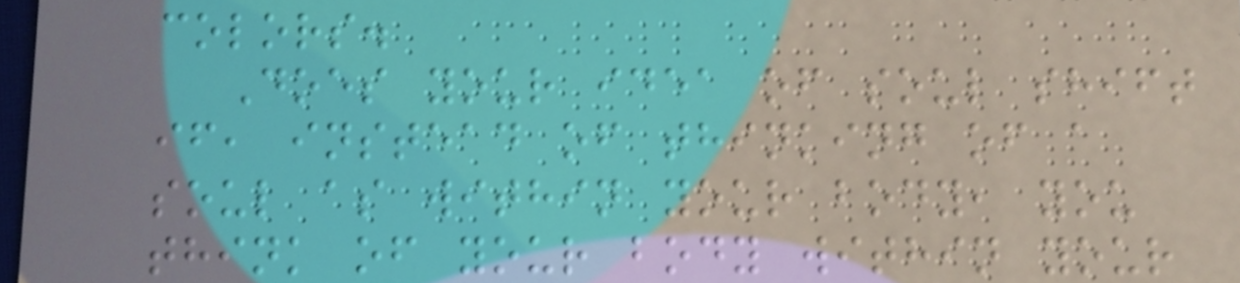colors.
Does your idea of soul shift
if, instead of thinking of a
soul as within your body, you
think of your body within your
